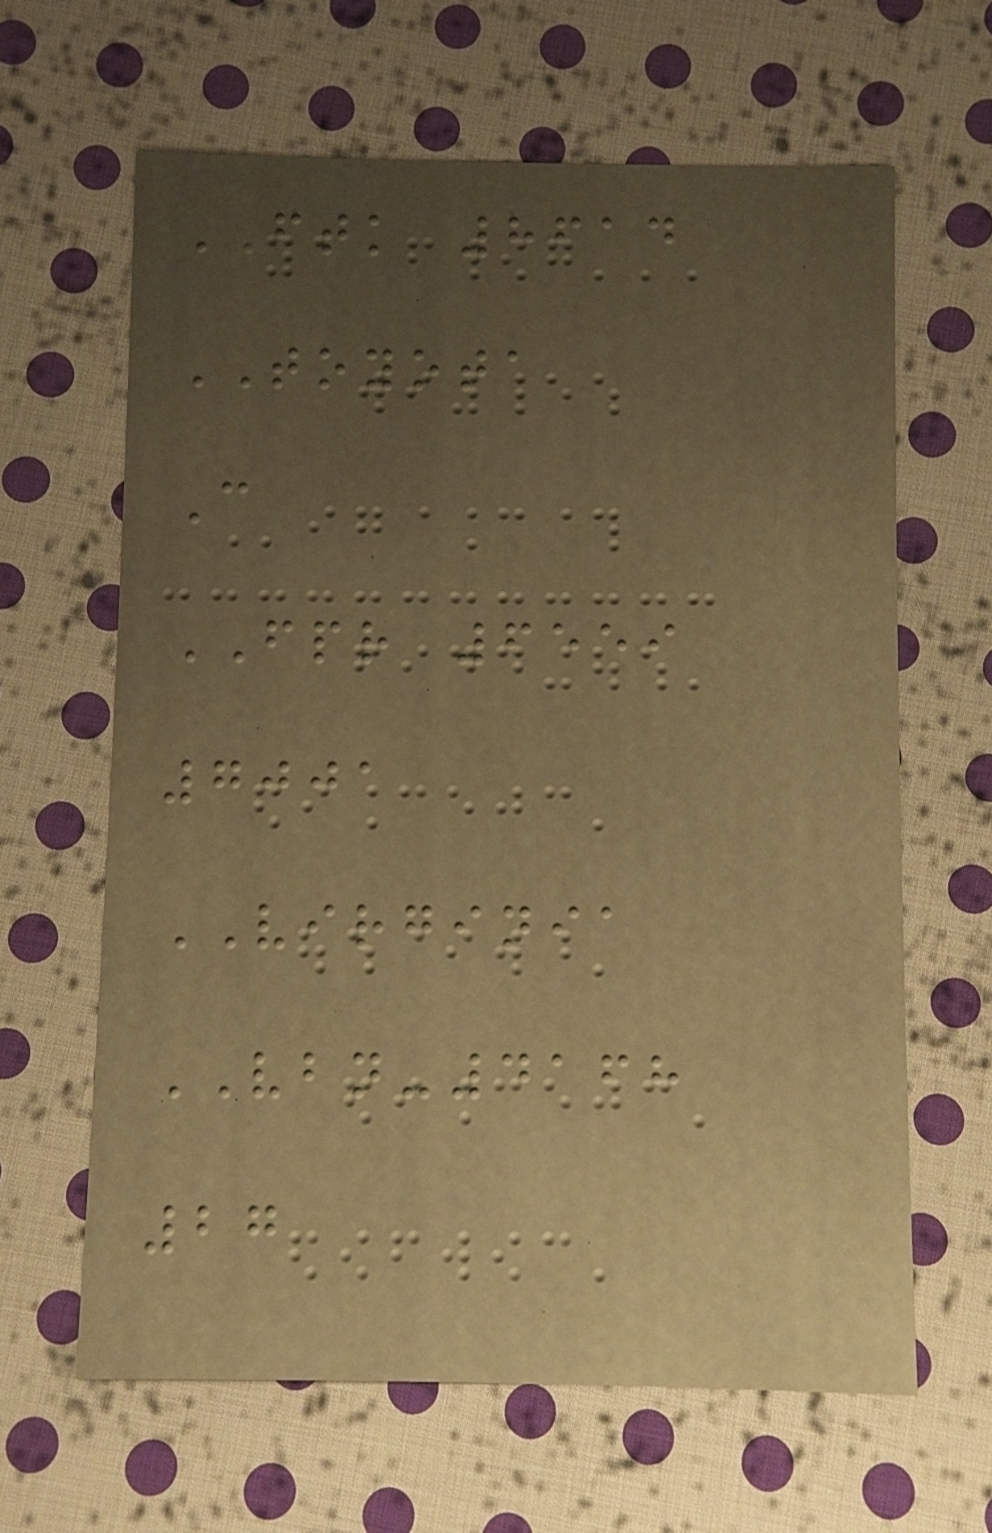FTK 8614
TOYOTA
C
FPR 6559
7001
VIRGINIA
VBN-4168
27
